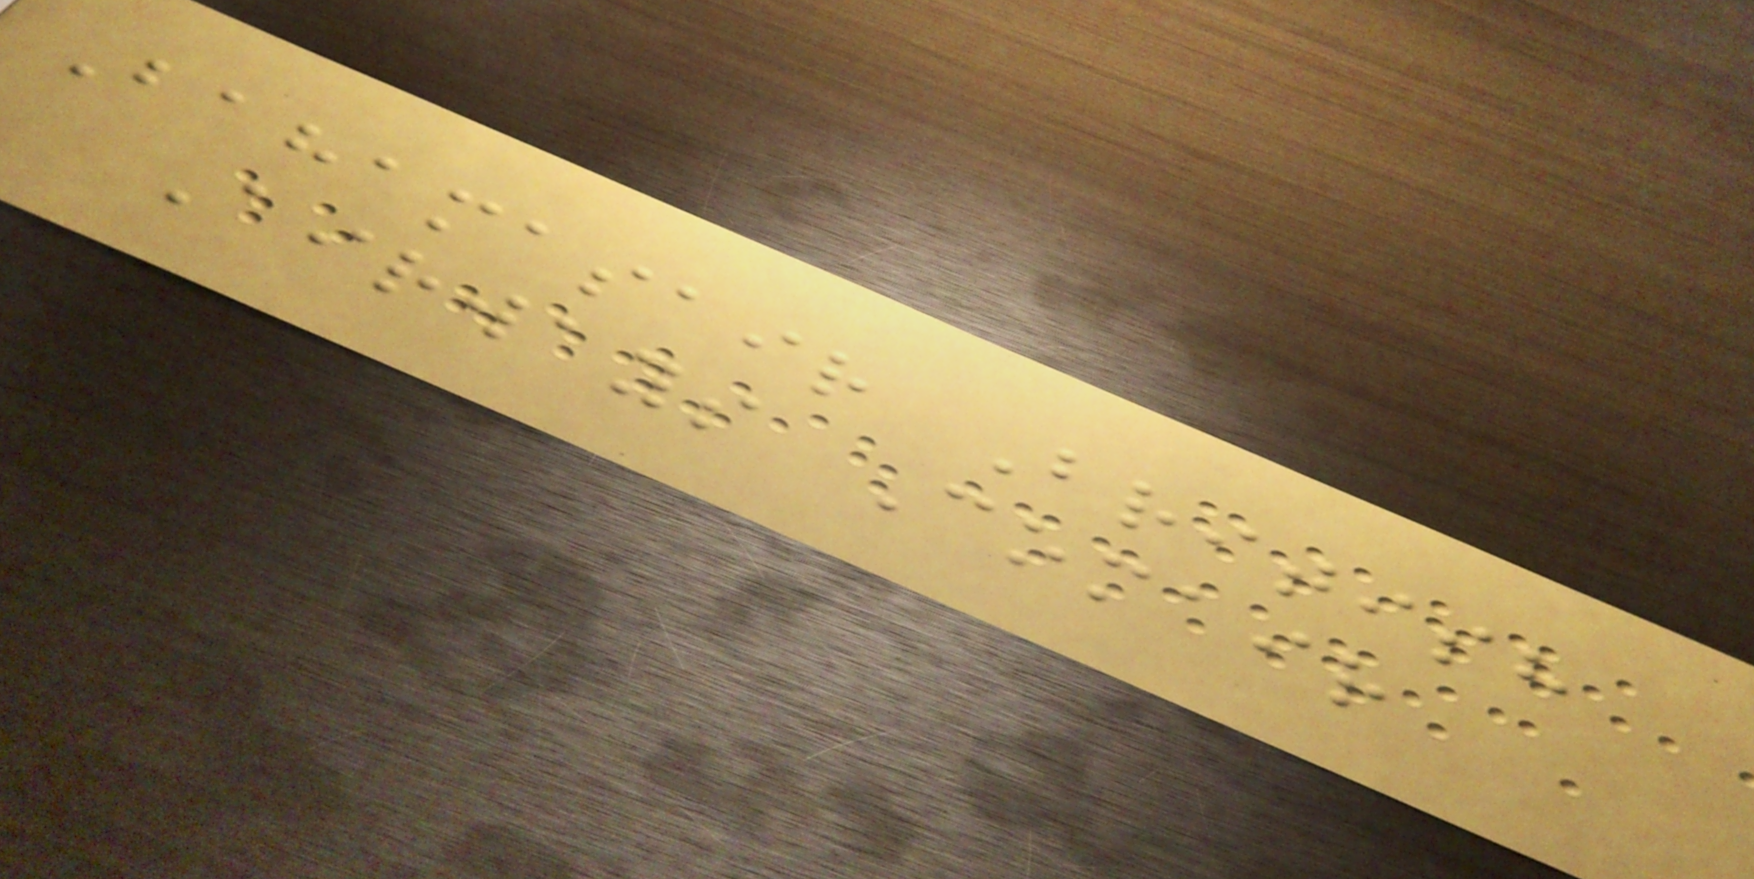Bahamasair British
Airways Comair
